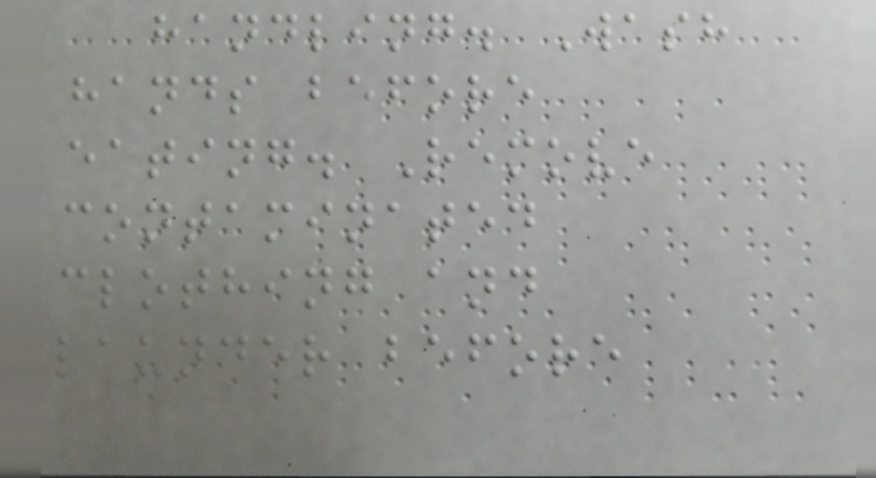handling. Wash
hands before
eating. Remove
contaminated
clothing and
launder before
